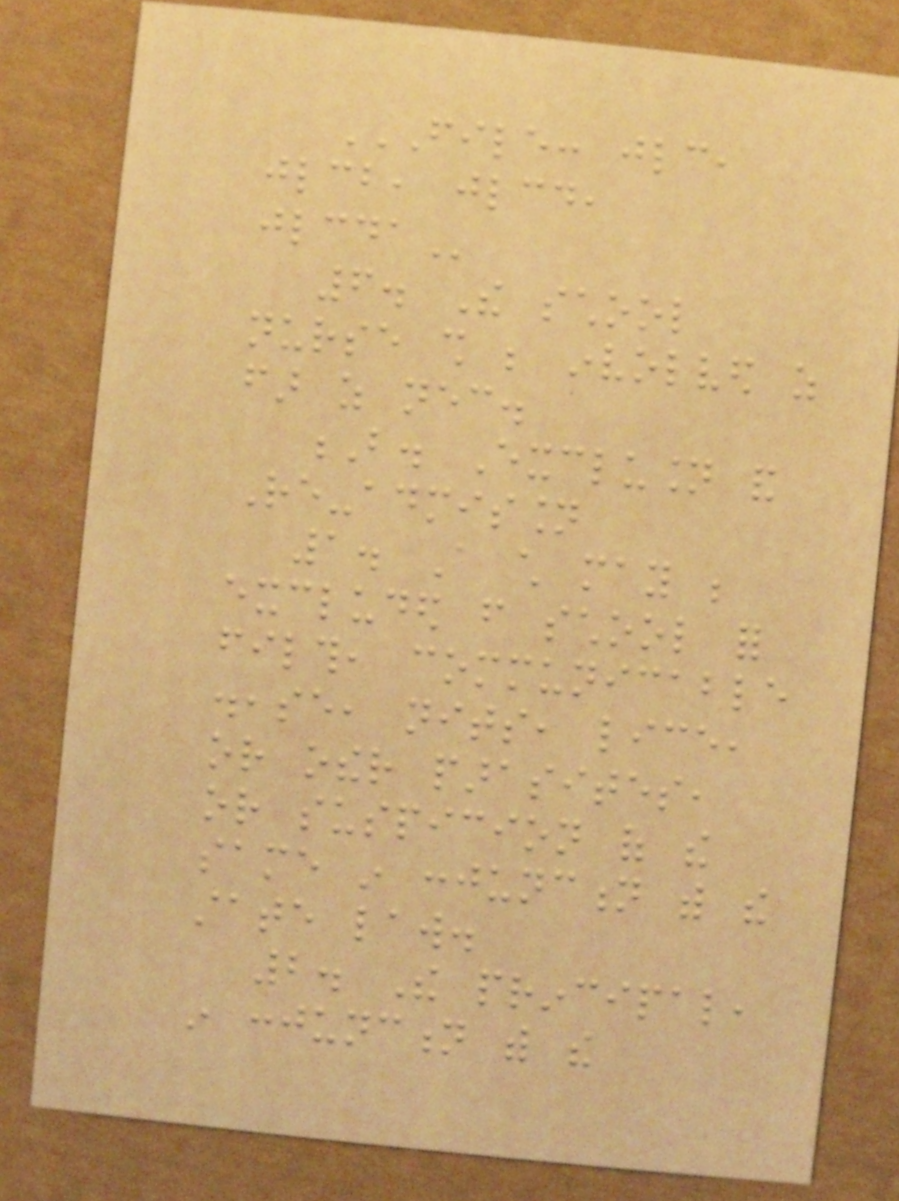FILE: JLC,
JLCB, JLCD,
JLCDA
6. The school
nurse shall be involved as
far as necessary.
B. Exclusion and
Re-admission
1. A child may be
excluded from school for
filth, communicable
disease, nits, lice,
or other parasites,
or suspicion of the
same in conjunction with the
state law.
2. The principal,
in conjunction with the
